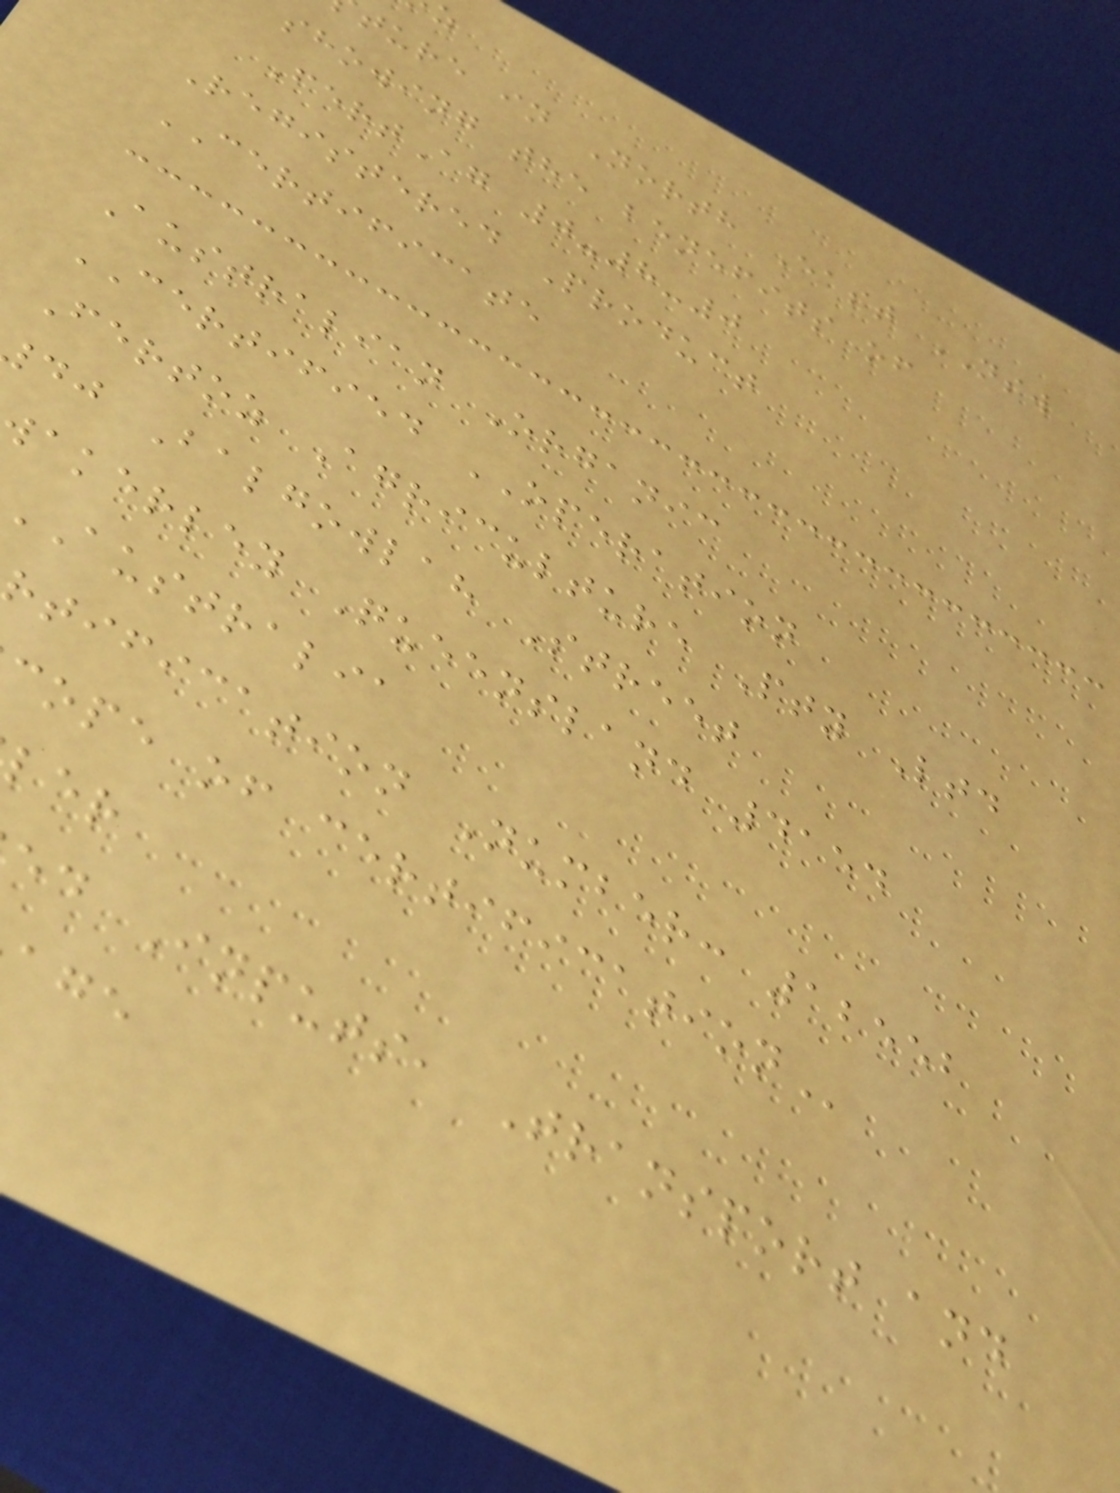ture in North East NSW
showing the benefits of
FertAg 0-8-0
Registered Product
CERTIFICATE
Australian Organic
CERTIFIED OPERATION
Fertoz Agriculture Pty Ltd
dj Balgowlah Street
akerley Queensland 4154
australia
tification Number: 12552
cope of
ed Inputs, Transport and
